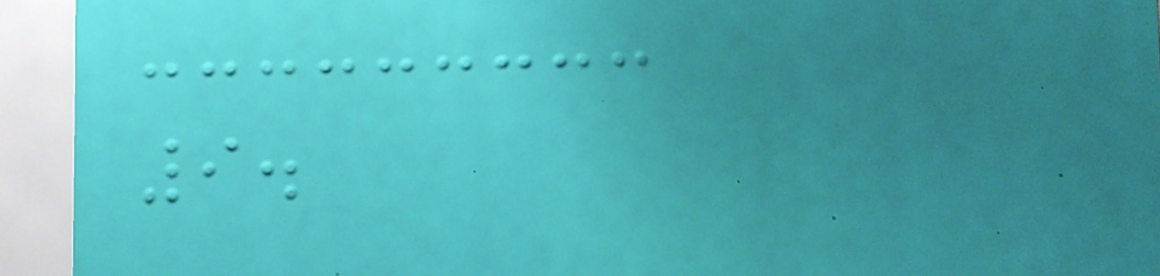9.
